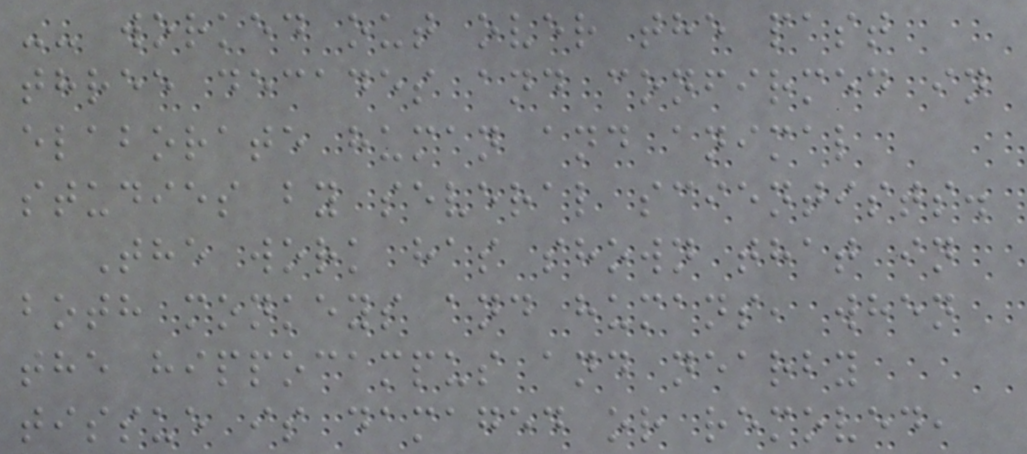-- worked out over the past
three decades and confirmed in
elaborate human and animal
studies by several scientists.
The work has shown that in
both monkeys and humans, when
the hippocampus and nearby
tissue is damaged or removed,
